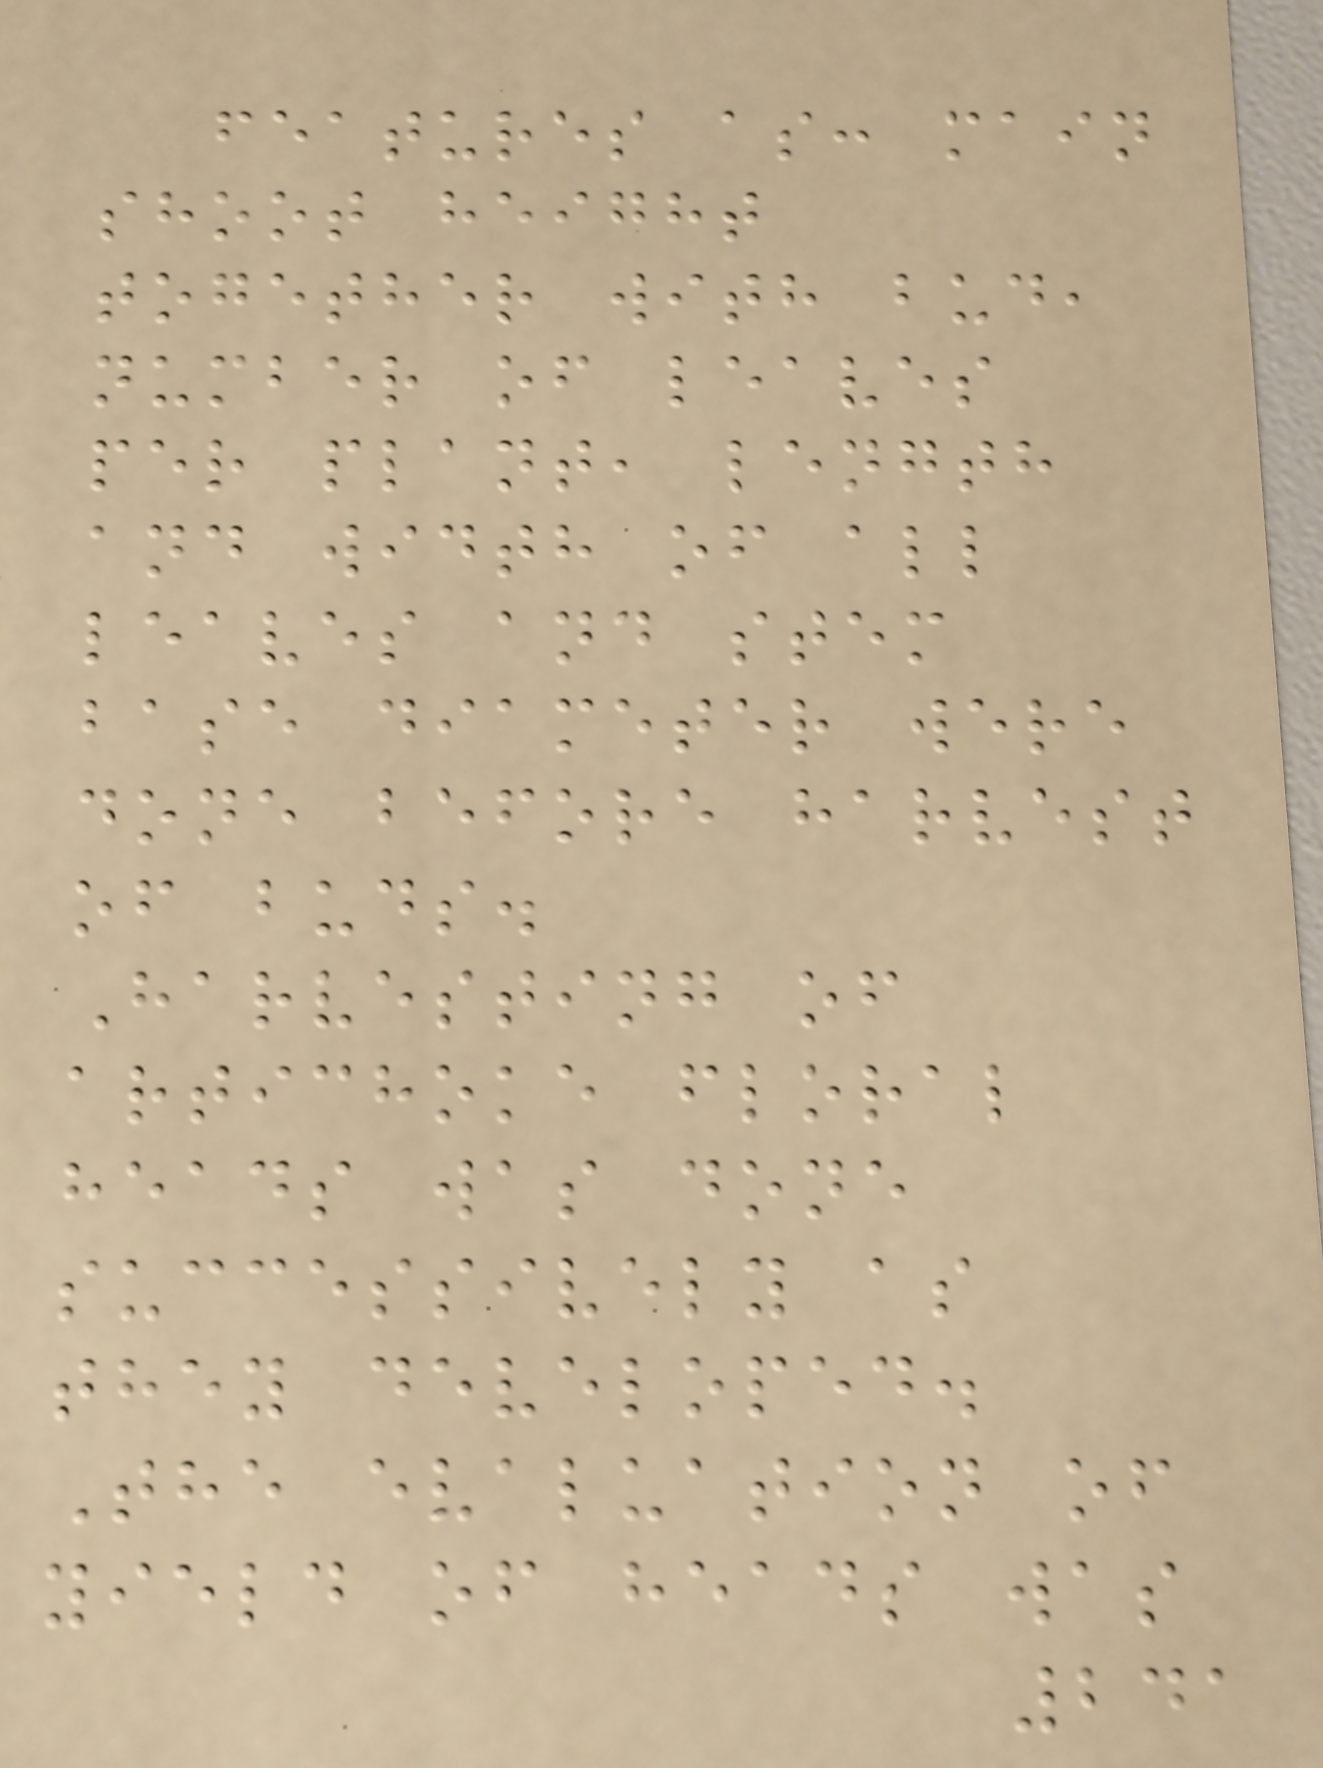features as: main
shoot height
together with bud,
number of leaves
per plant, length
and width of all
leaves and stem
base diameter were
done before harvest
of buds.
Harvesting of
artichoke floral
heads was done
successively as
they developed.
The evaluation of
yield of heads was
241
